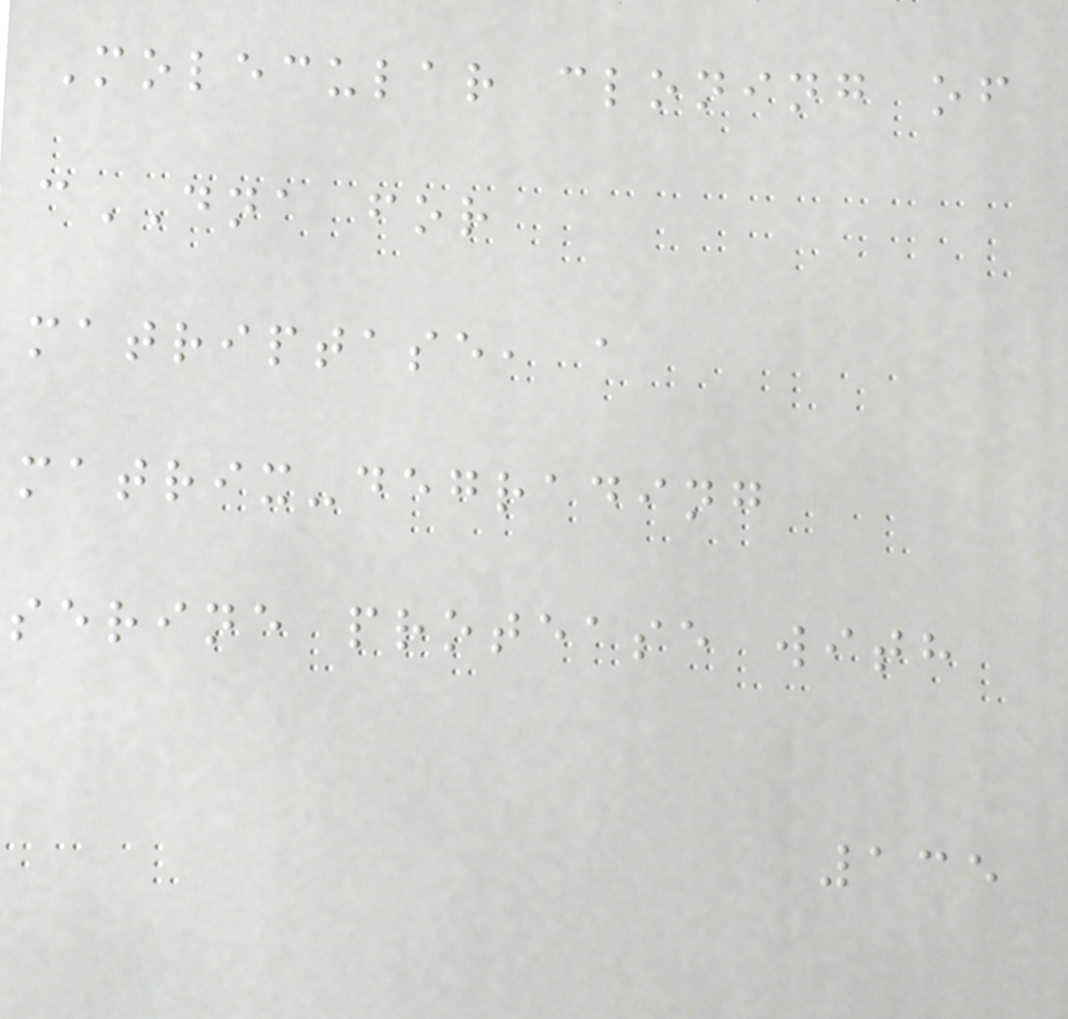Molecular cloning of
cDNA for
matriptase, a
matrix-degrading
serine protease with
135
